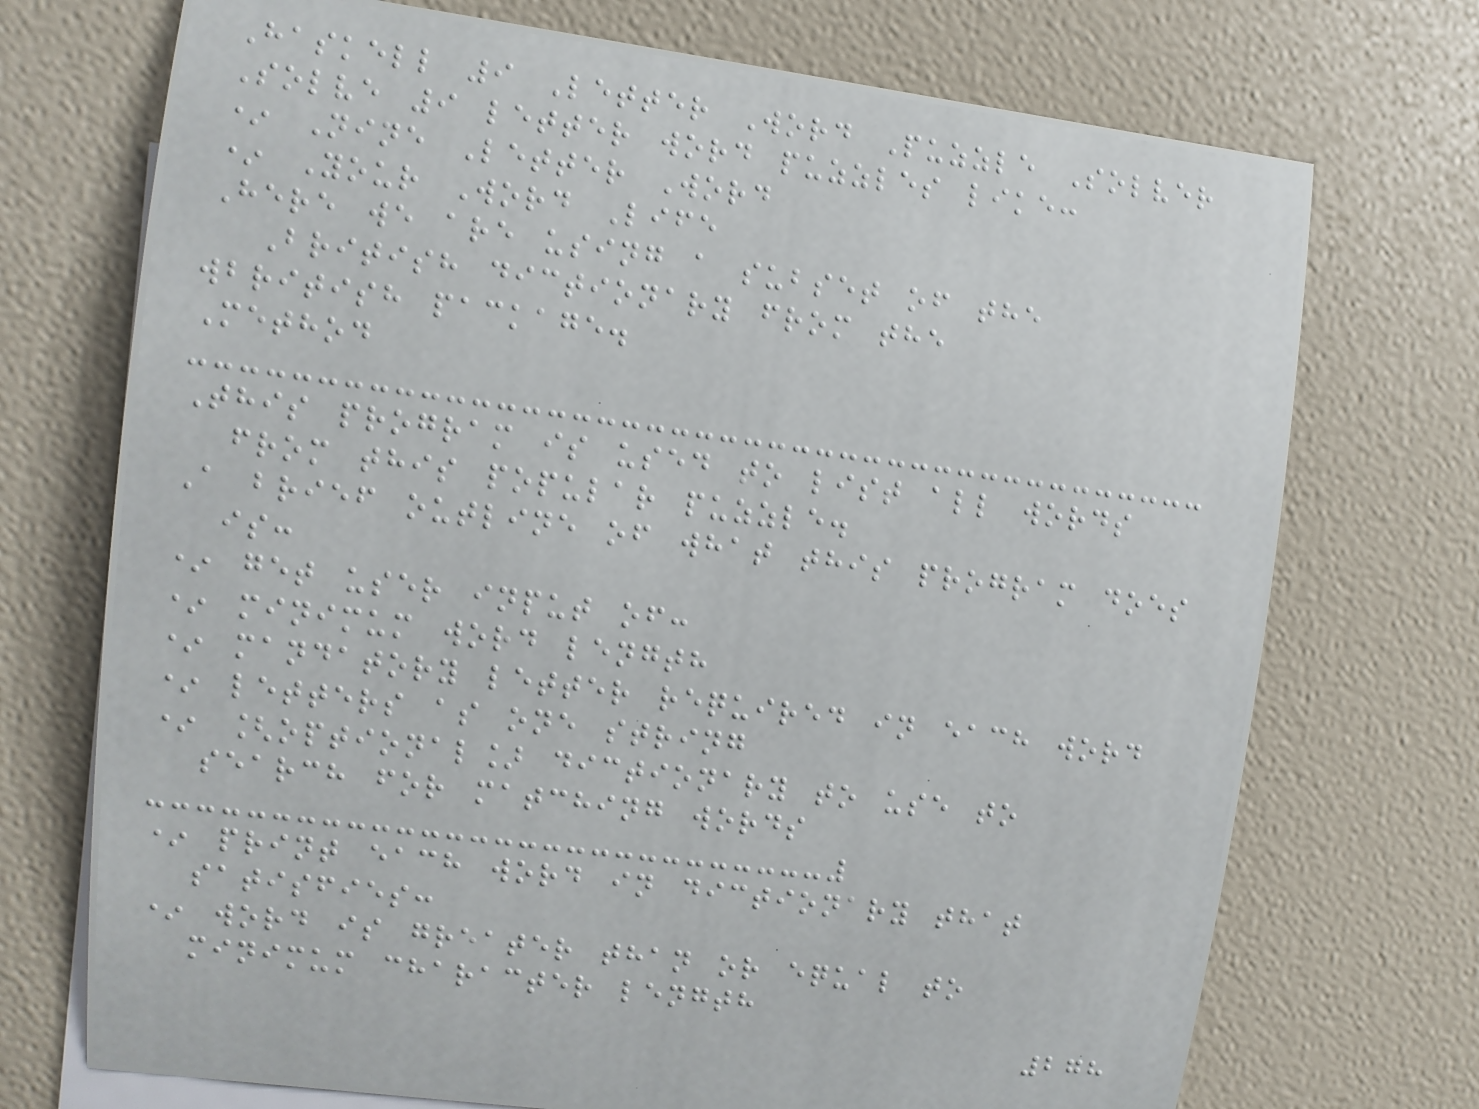Haskell 9 Letter Word Puzzle Solver
Solve 9 letter word puzzles like:
* Nine Letter Word
* Your Word Life
Here we are using a subset of the
British dictionary from the
wbritish package.
Method
This program is used to list all words
from this popular puzzle.
A brief outline of what this program does
is:
* get user input of:
* minimum word length
* mandatory letter required in each word
* letters as one string
* [optional] dictionary to use to
search for matching words
* print each word in dictionary that
satisfies:
* word is greater than or equal to
minimum character length
278
